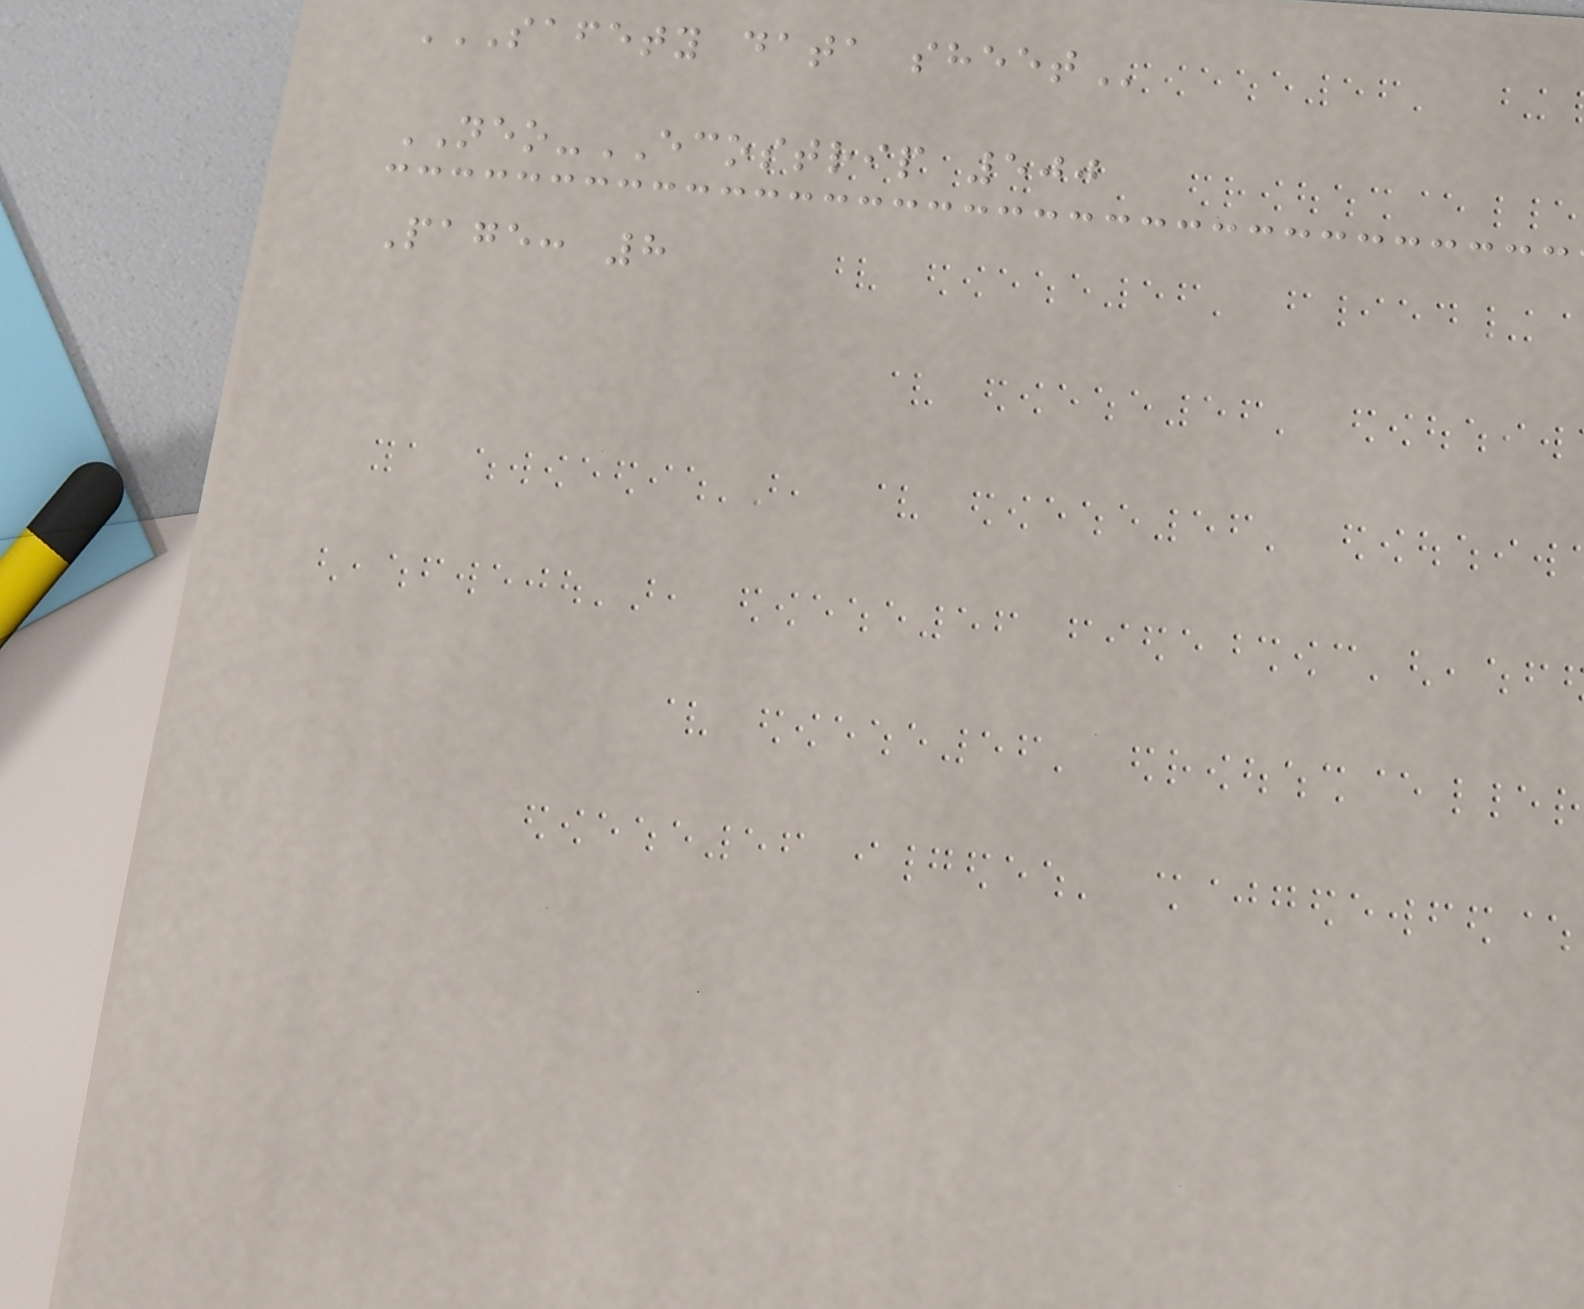SAFETY DATA SHEET
NEO-ECOSTRIP 500
Page: 8
